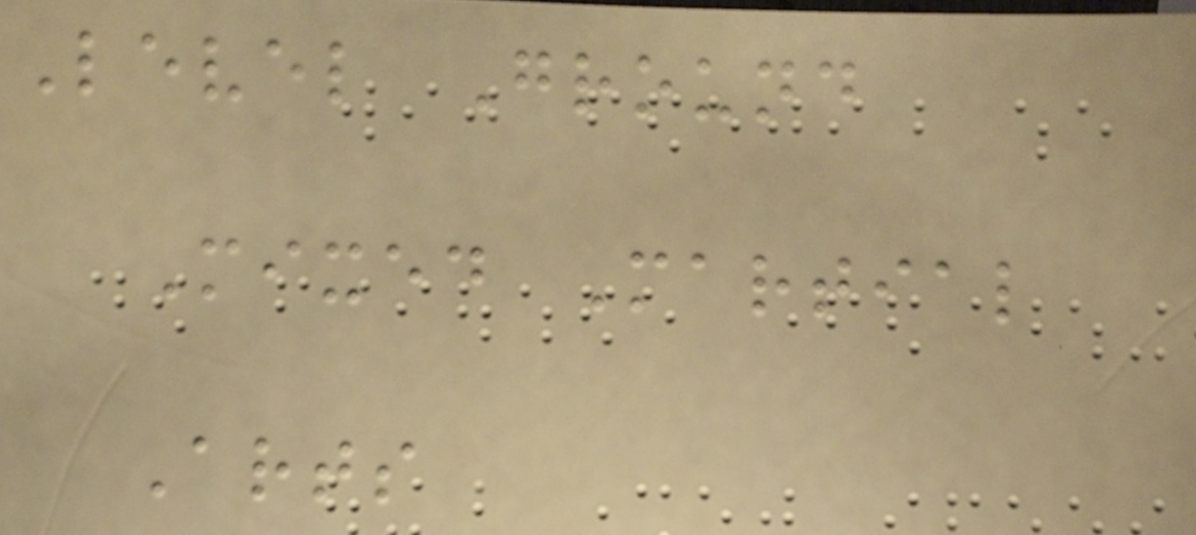Level Ground
Mixed Martial
Arts
